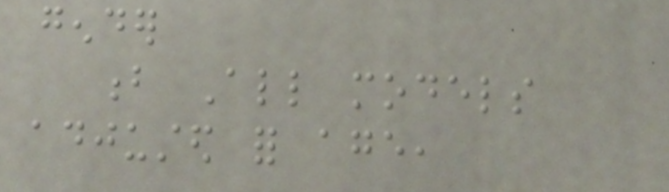gender
b All models
adjusted for age,
